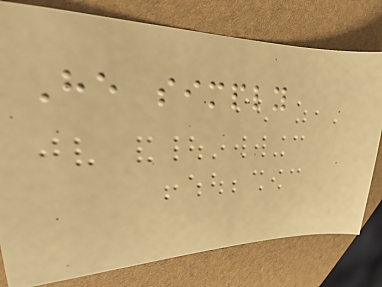He simply
